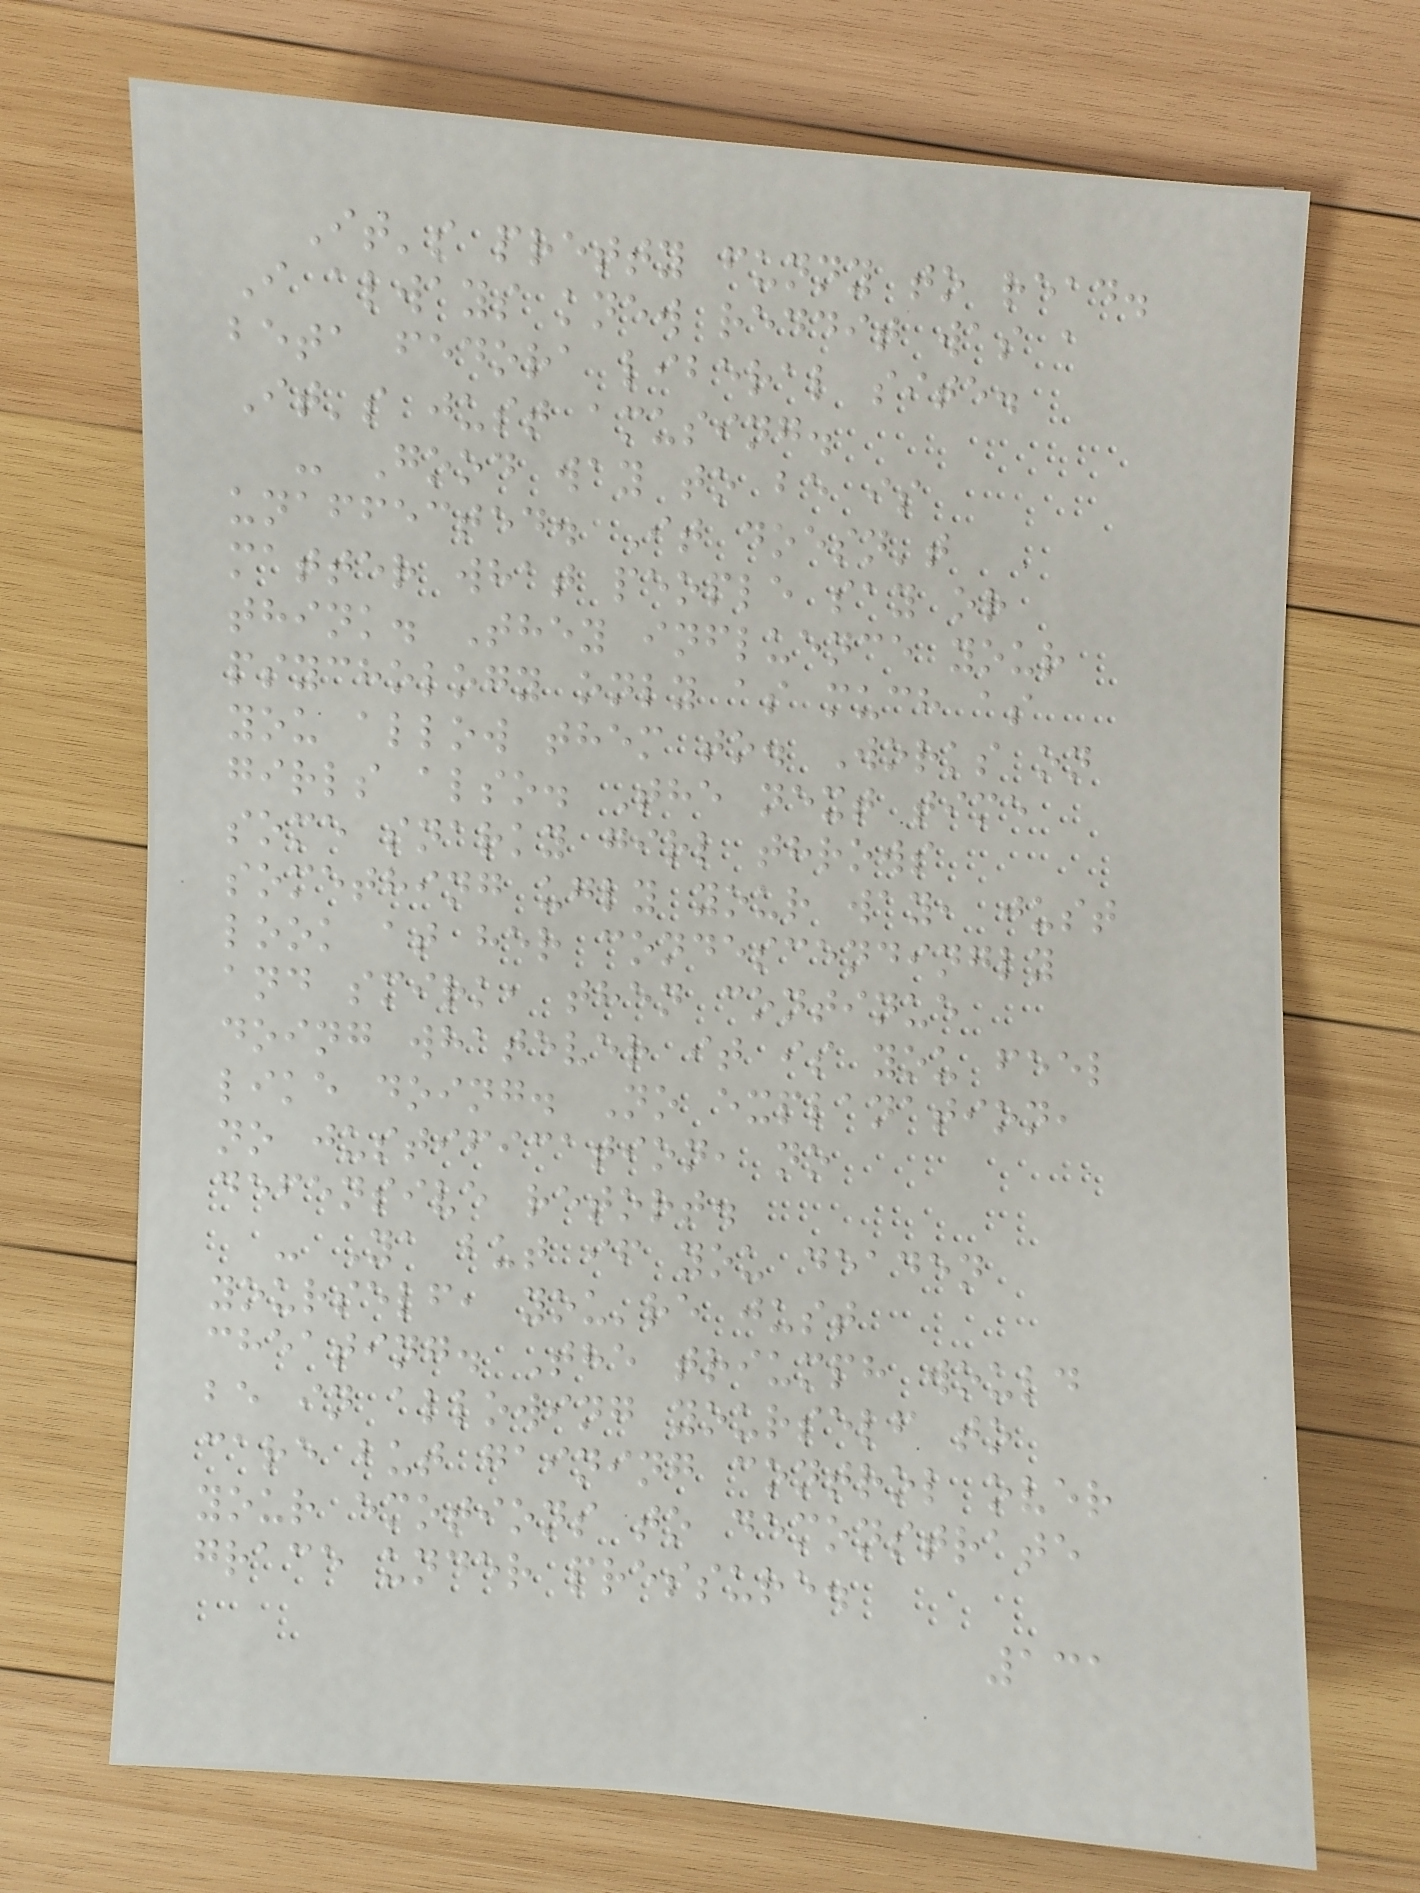It's pretty funny to read.
I always knew reddit was a
beta fedora liberal site.
It's just amusing.
- Good way to be is
unaffected. It doesn't
matter what people say or
think. They influence your
psychology only as much as
you allow them to. Works on
girls also. The next time
some snarky girl throws
something ugly your way, just
look at her condescendingly
and smirk, then continue
doing whatever it is you feel
like doing. No explanation,
no justification, no
defensive retort.
- Ya but if you deaden
yourself, you're just
cheating. The triumph would
be in allowing yourself to
care but gaining control over
your emotions to demonstrate
grace under pressure.
131
